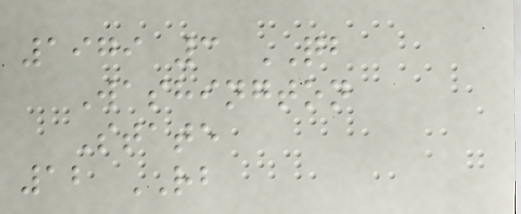1979 3 QB
Washington
State
12 RB
